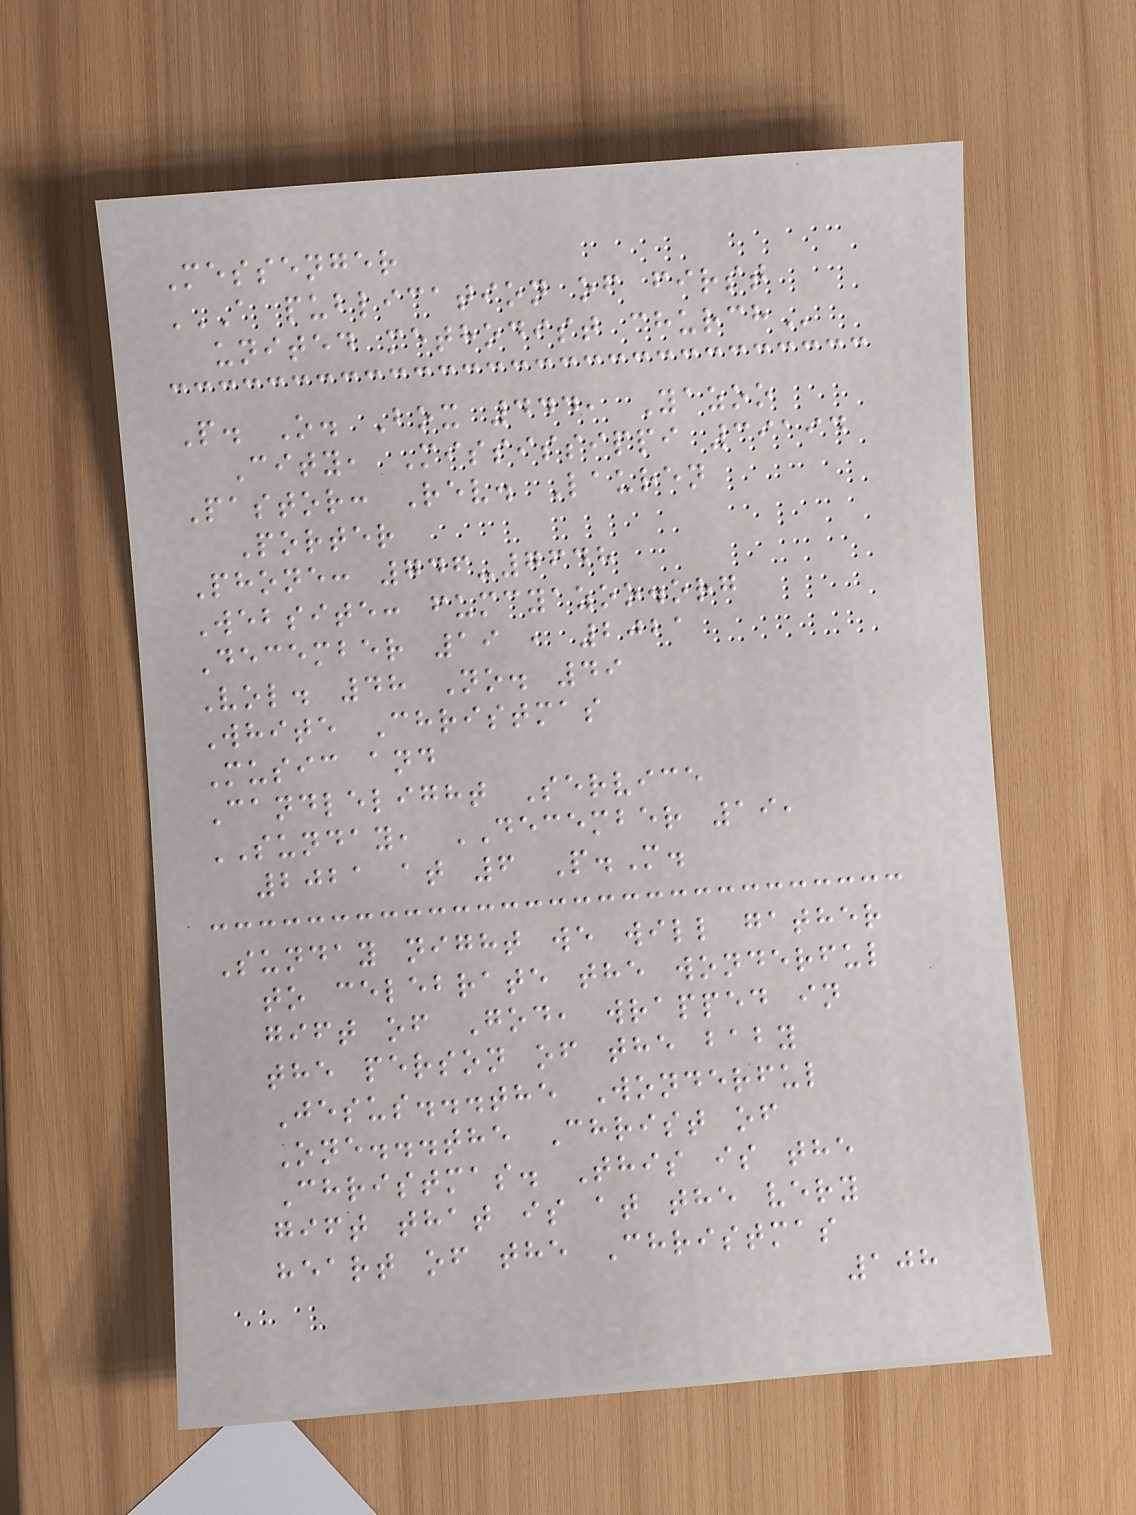Messenger
A PUBLICATION OF FIRST
UNITED METHODIST CHURCH
P. O. Box 444, Yazoo
City, Mississippi 39194
Pastor: Rev. Lauren
Porter
Phone: 746-7648
Website: fumcyazoo.org
December 19 , 2021
Vol. 48 No. 49
White Christmas
Music and
Candlelight Service
SUNDAY, DECEMBER 19,
2021 at 6 P.M.
Sunday night we will gather
to celebrate the wonderful
gift of God, wrapped in
the person of the baby
Jesus...the Wonderful
One...the Christ of
Christmas. This is the
gift that is at the very
heart of the Christmas
108
